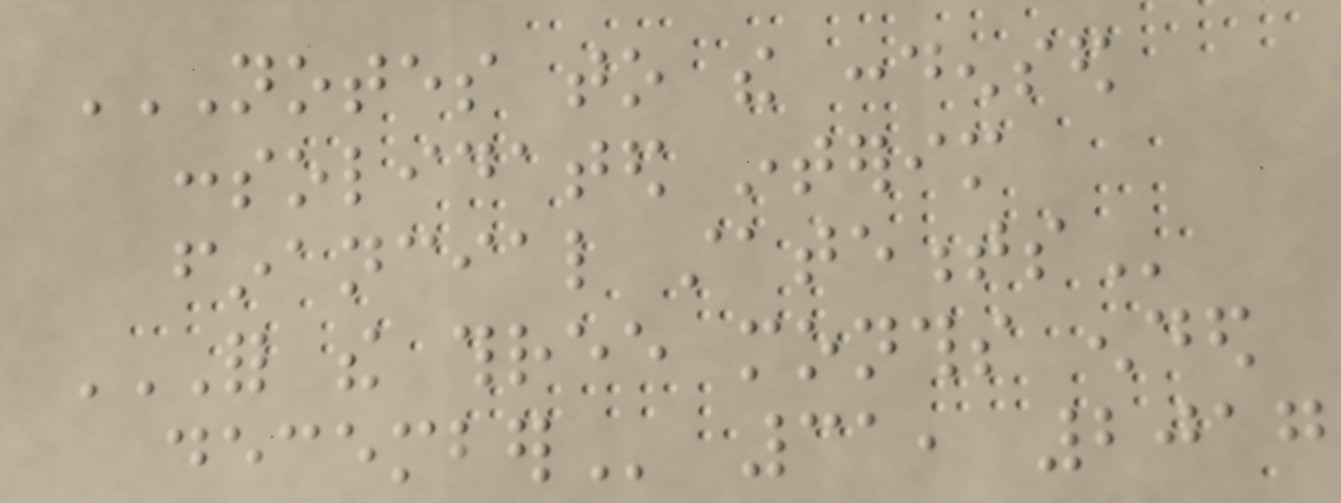NOTES TO THE CONDENSED
CONSOLIDATED INTERIM
FINANCIAL STATEMENTS
FOR THE THREE MONTHS ENDED
DECEMBER 31, 2017
